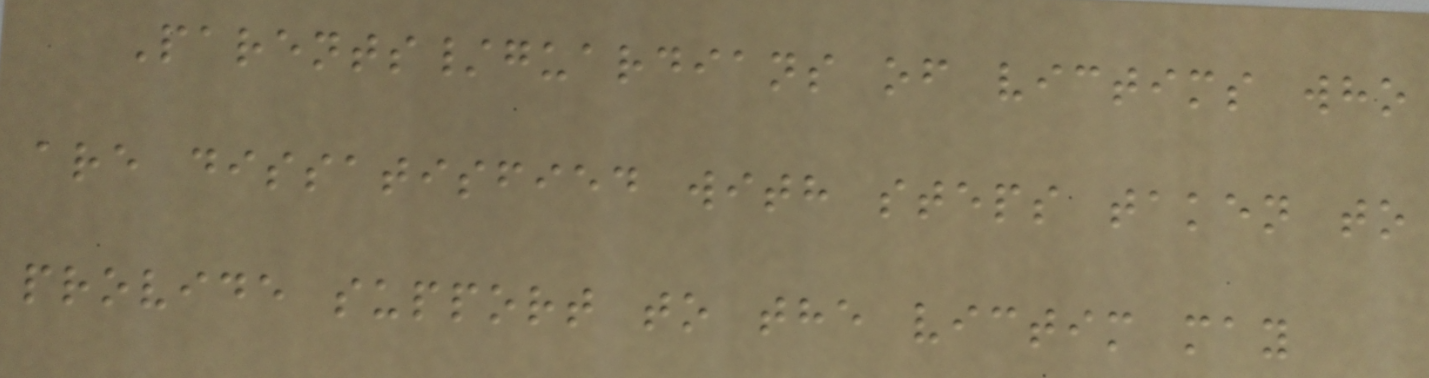Parents/guardians of victims who
are dissatisfied with steps taken to
provide support to the victim may
